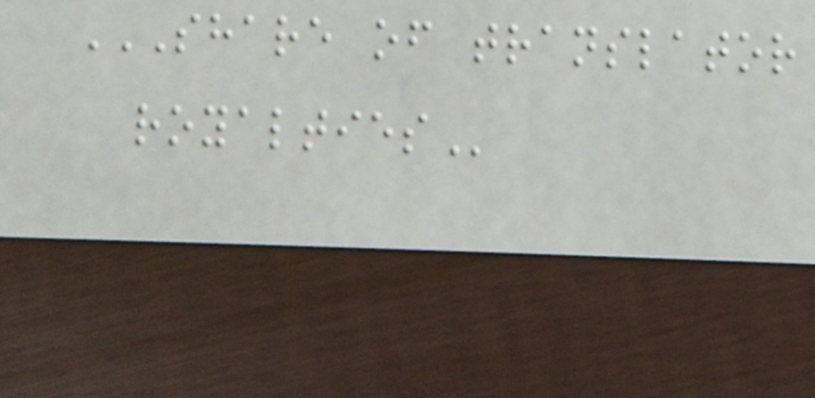SHARE OF TRANSLATOR
ROYALTIES
